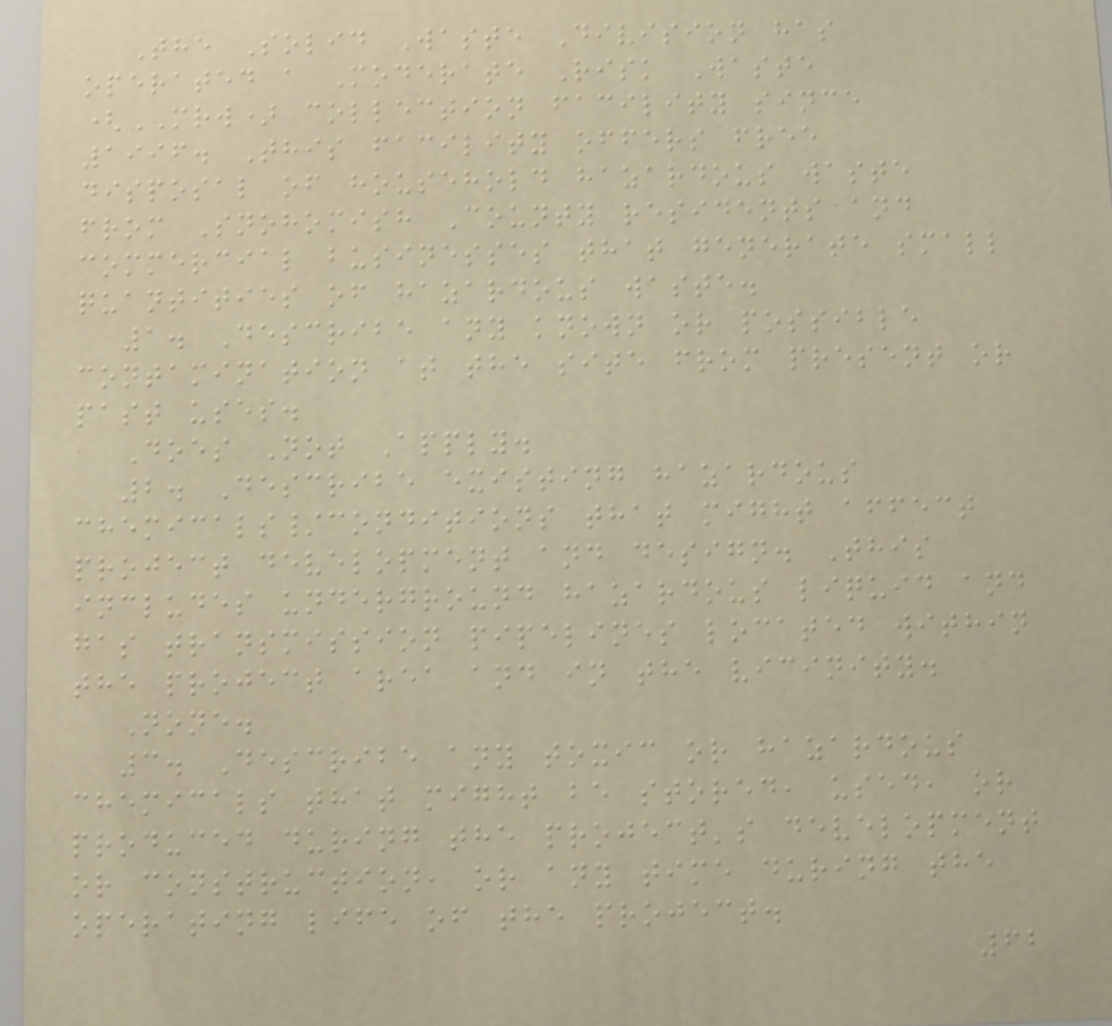The Solid Waste Division has
operated a Moderate Risk Waste
(MRW) collection facility since
1996. This facility offers free
disposal of household hazardous waste
from Snohomish County residents and
commercial businesses that generate small
quantities of hazardous waste.
1. Describe any known or possible
contamination at the site from present or
past uses.
Does Not Apply.
2. Describe existing hazardous
chemicals/conditions that might affect
project development and design. This
includes underground hazardous liquid and
gas transmission pipelines located within
the project area and in the vicinity.
None.
3. Describe any toxic or hazardous
chemicals that might be stored, used, or
produced during the project's development
or construction, or any time during the
operating life of the project.
62
